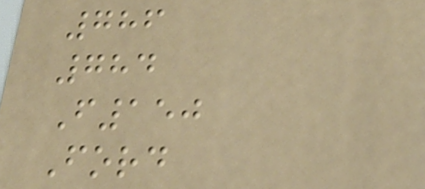786
784
F150
Ford
